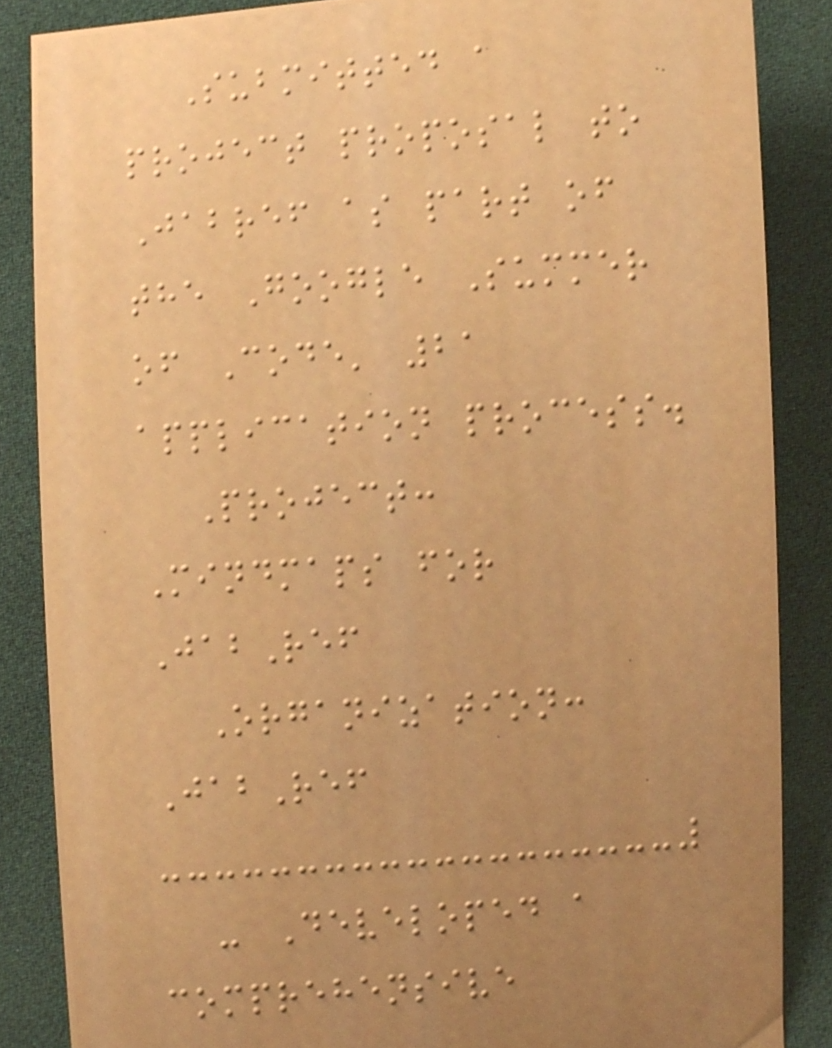Submitted a
project proposal to
Jabref as part of
the Google Summer
of Code' 21
application process.
Project:
Mindmaps for
JabRef
Organization:
JabRef
- Developed a
comprehensive
